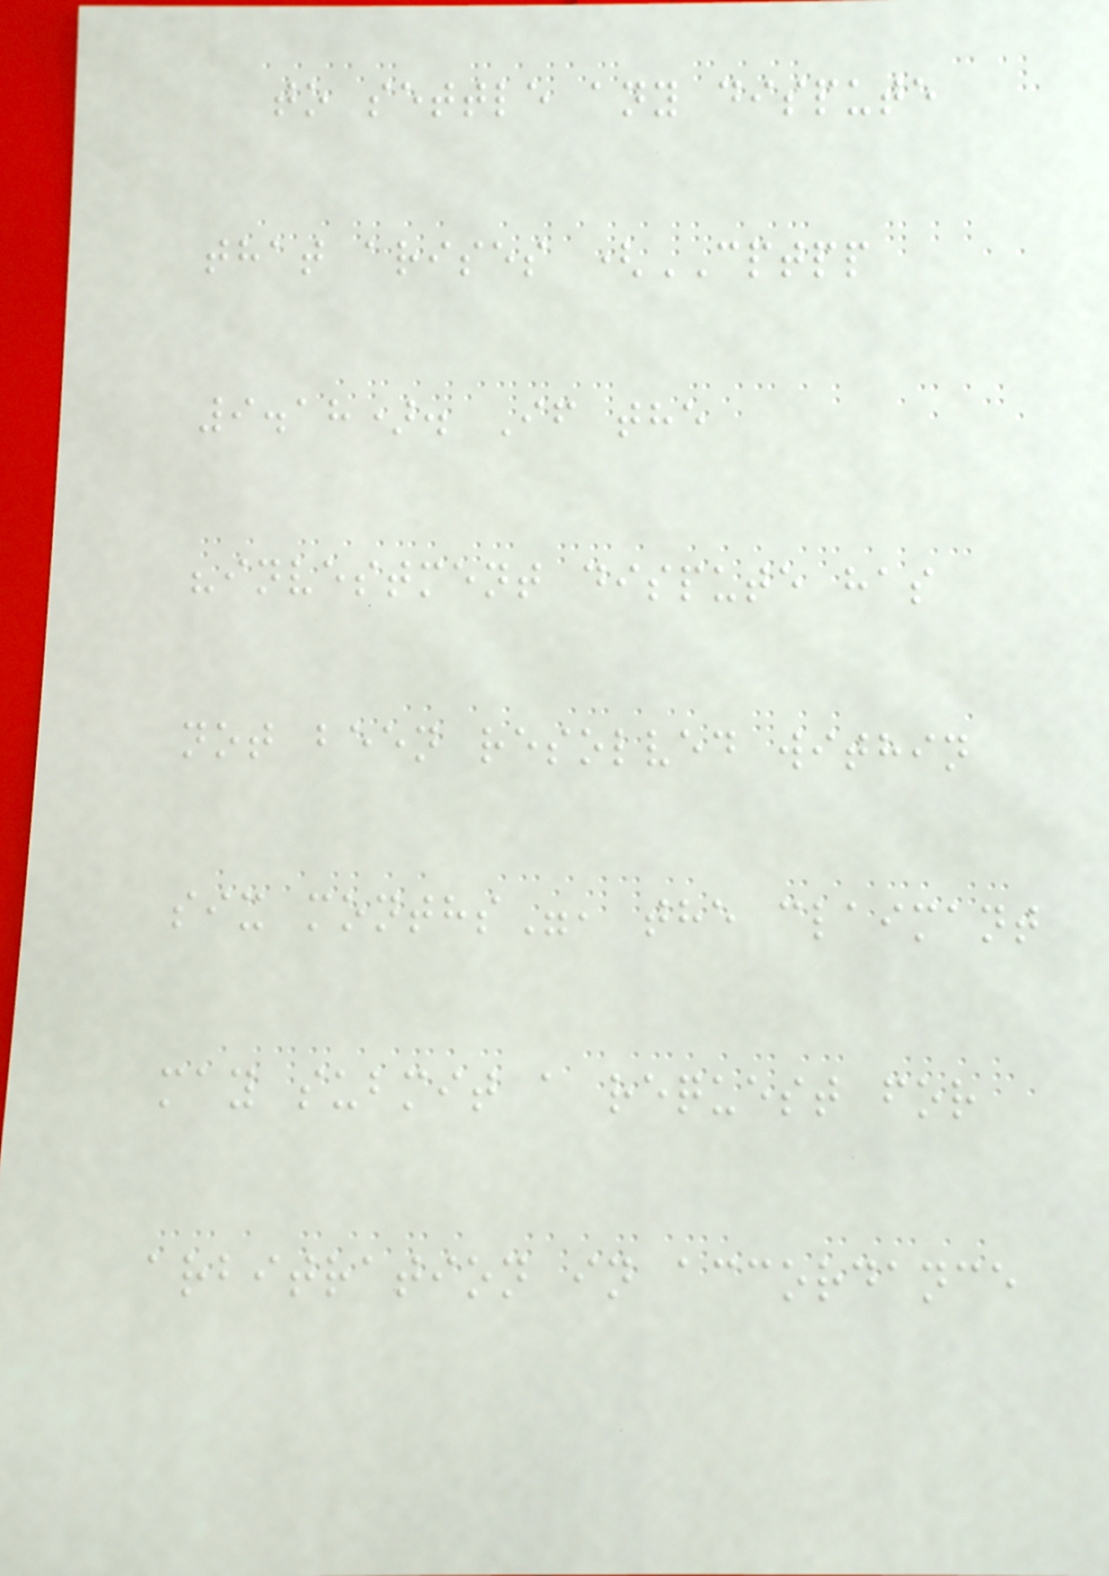to settle any dispute
that arises (CPTPP
9.18). If the
"investment dispute has
not been resolved within
six months", the claimant
may submit a request for
arbitration in accordance
